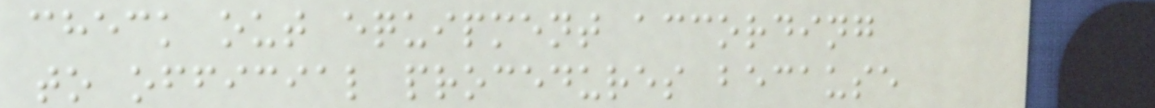check out equipment according
to official procedures because
